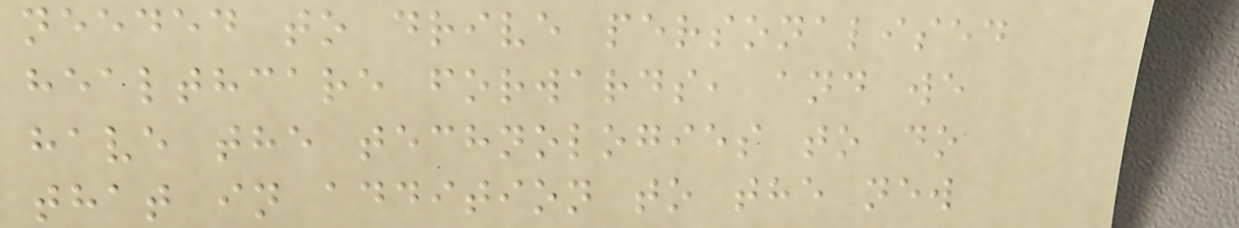needed to drive personalised
healthcare forwards, and we
have the technologies to do
that in addition to the new
